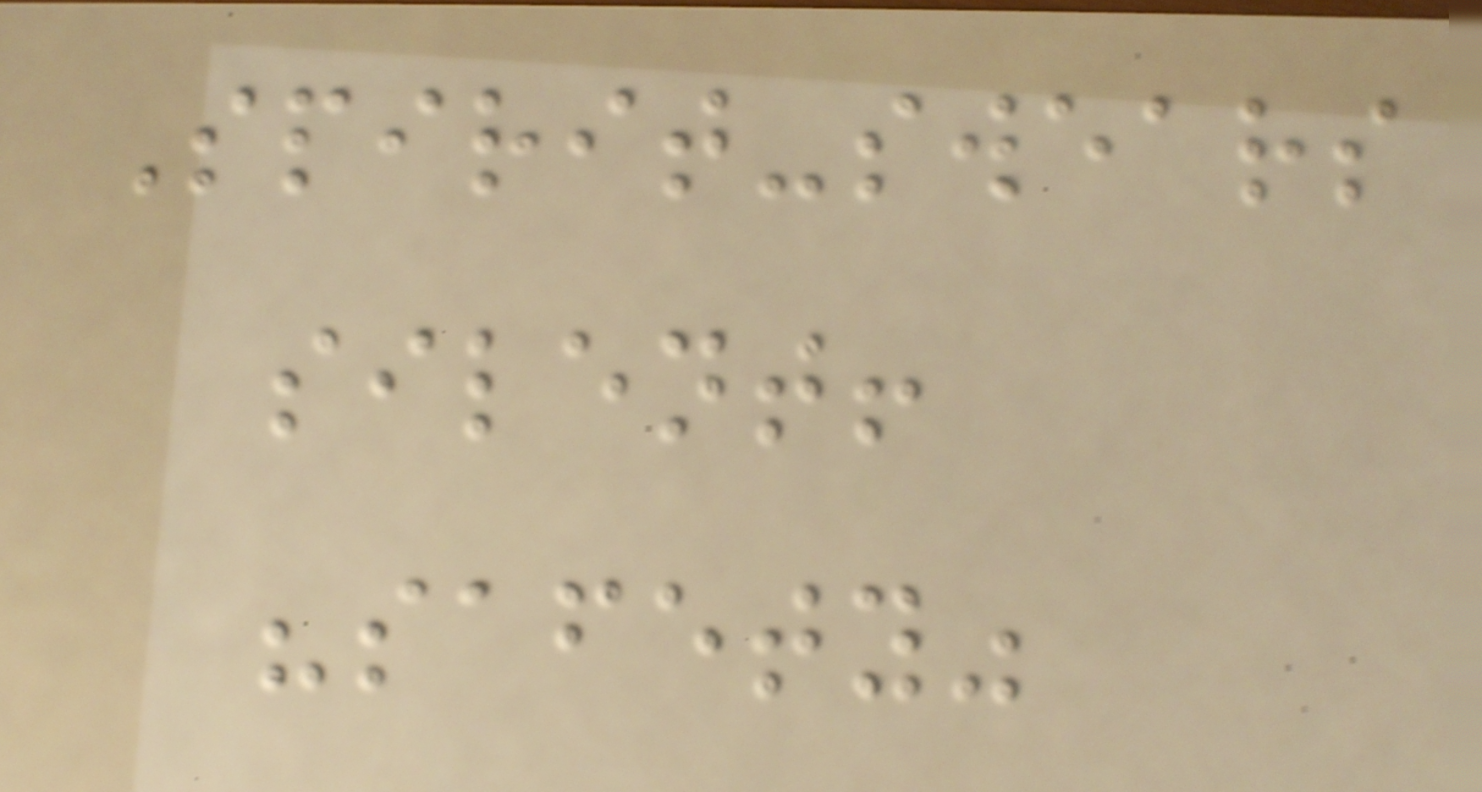Spirit-swears
silent!
"safety"
